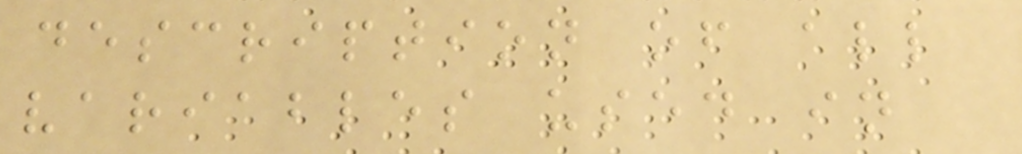description of all
variables used in
